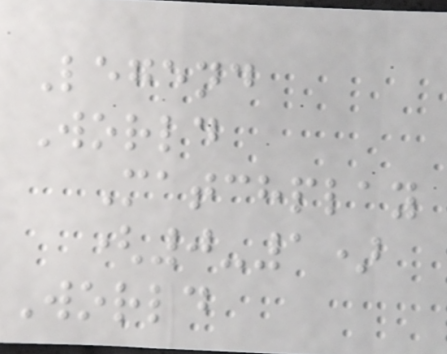Legend
World
Matchplay
(0-1)
World
